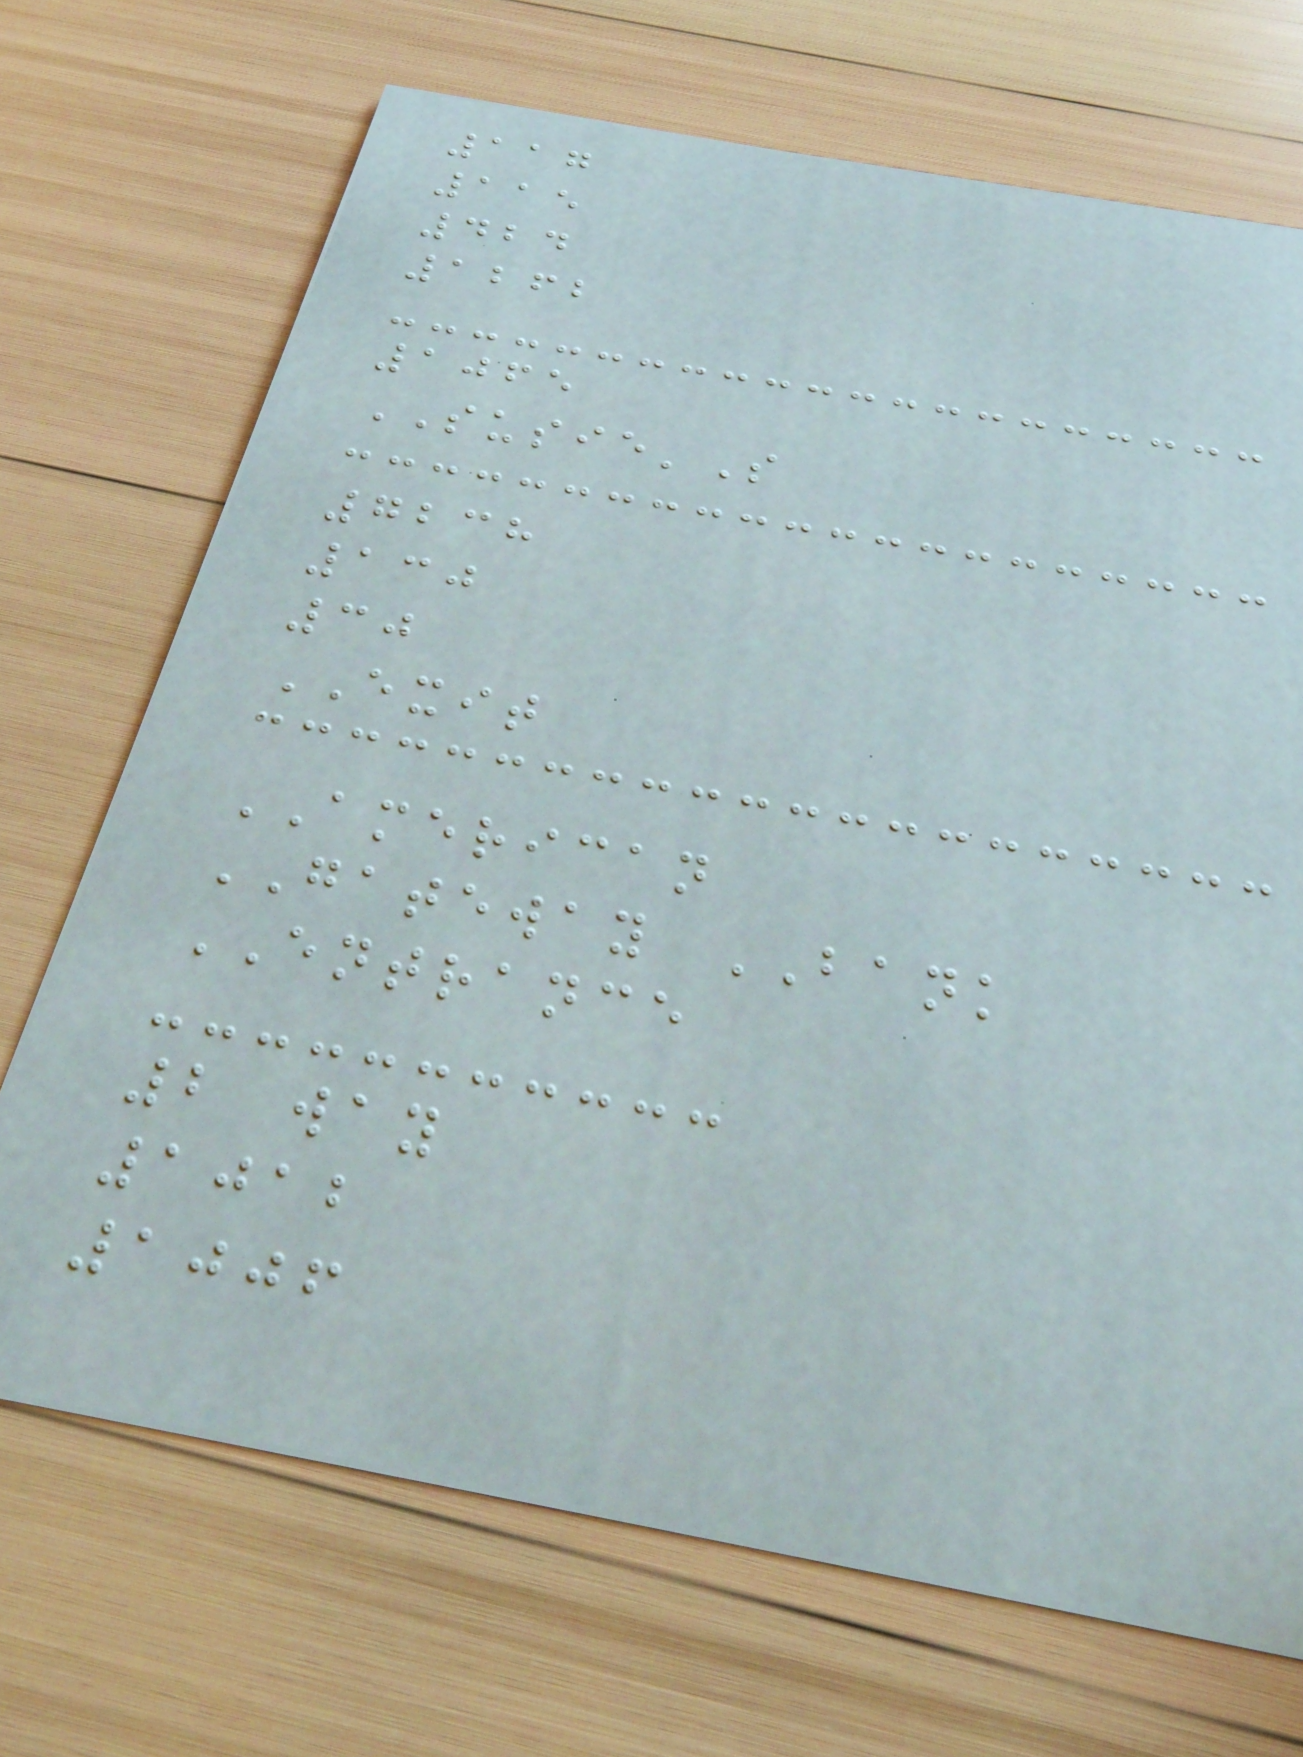117
115
424
1262
1065
SUSIE'S
7238
130
30
EXIT
AMERICAN
GATEWAY BANK
ENTRANCE
2 way
1012
1006
